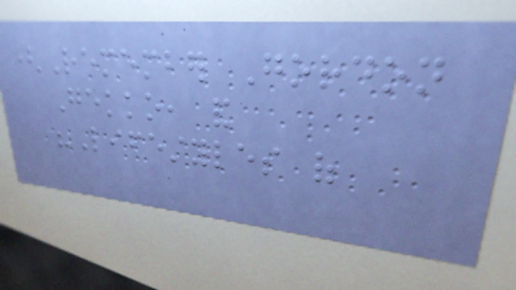(Remember Gordon
Gekko, and
"Lifestyles of
